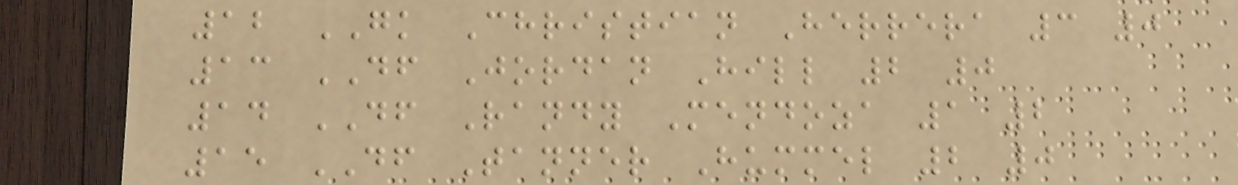12 GK Christian Herrera 3 0
13 DF Jordan Hill 2 0
14 DF Randy Mendoza 1 2
15 DF Tanner Hummel 2 0
